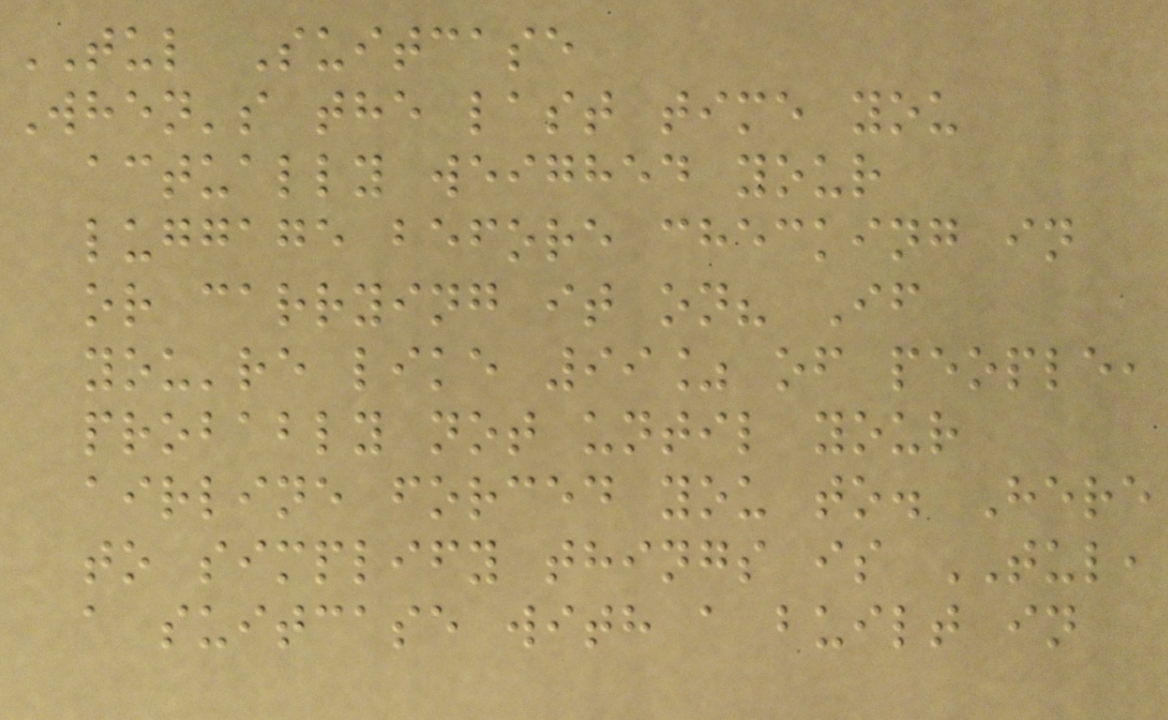TUL Suitcase
When's the last time you
actually weighed your
luggage before checking in
or carrying it on? If
you're like 99% of people,
probably not until your
airline forced you to. Here
to simplify things is TUL,
a suitcase with a built in
